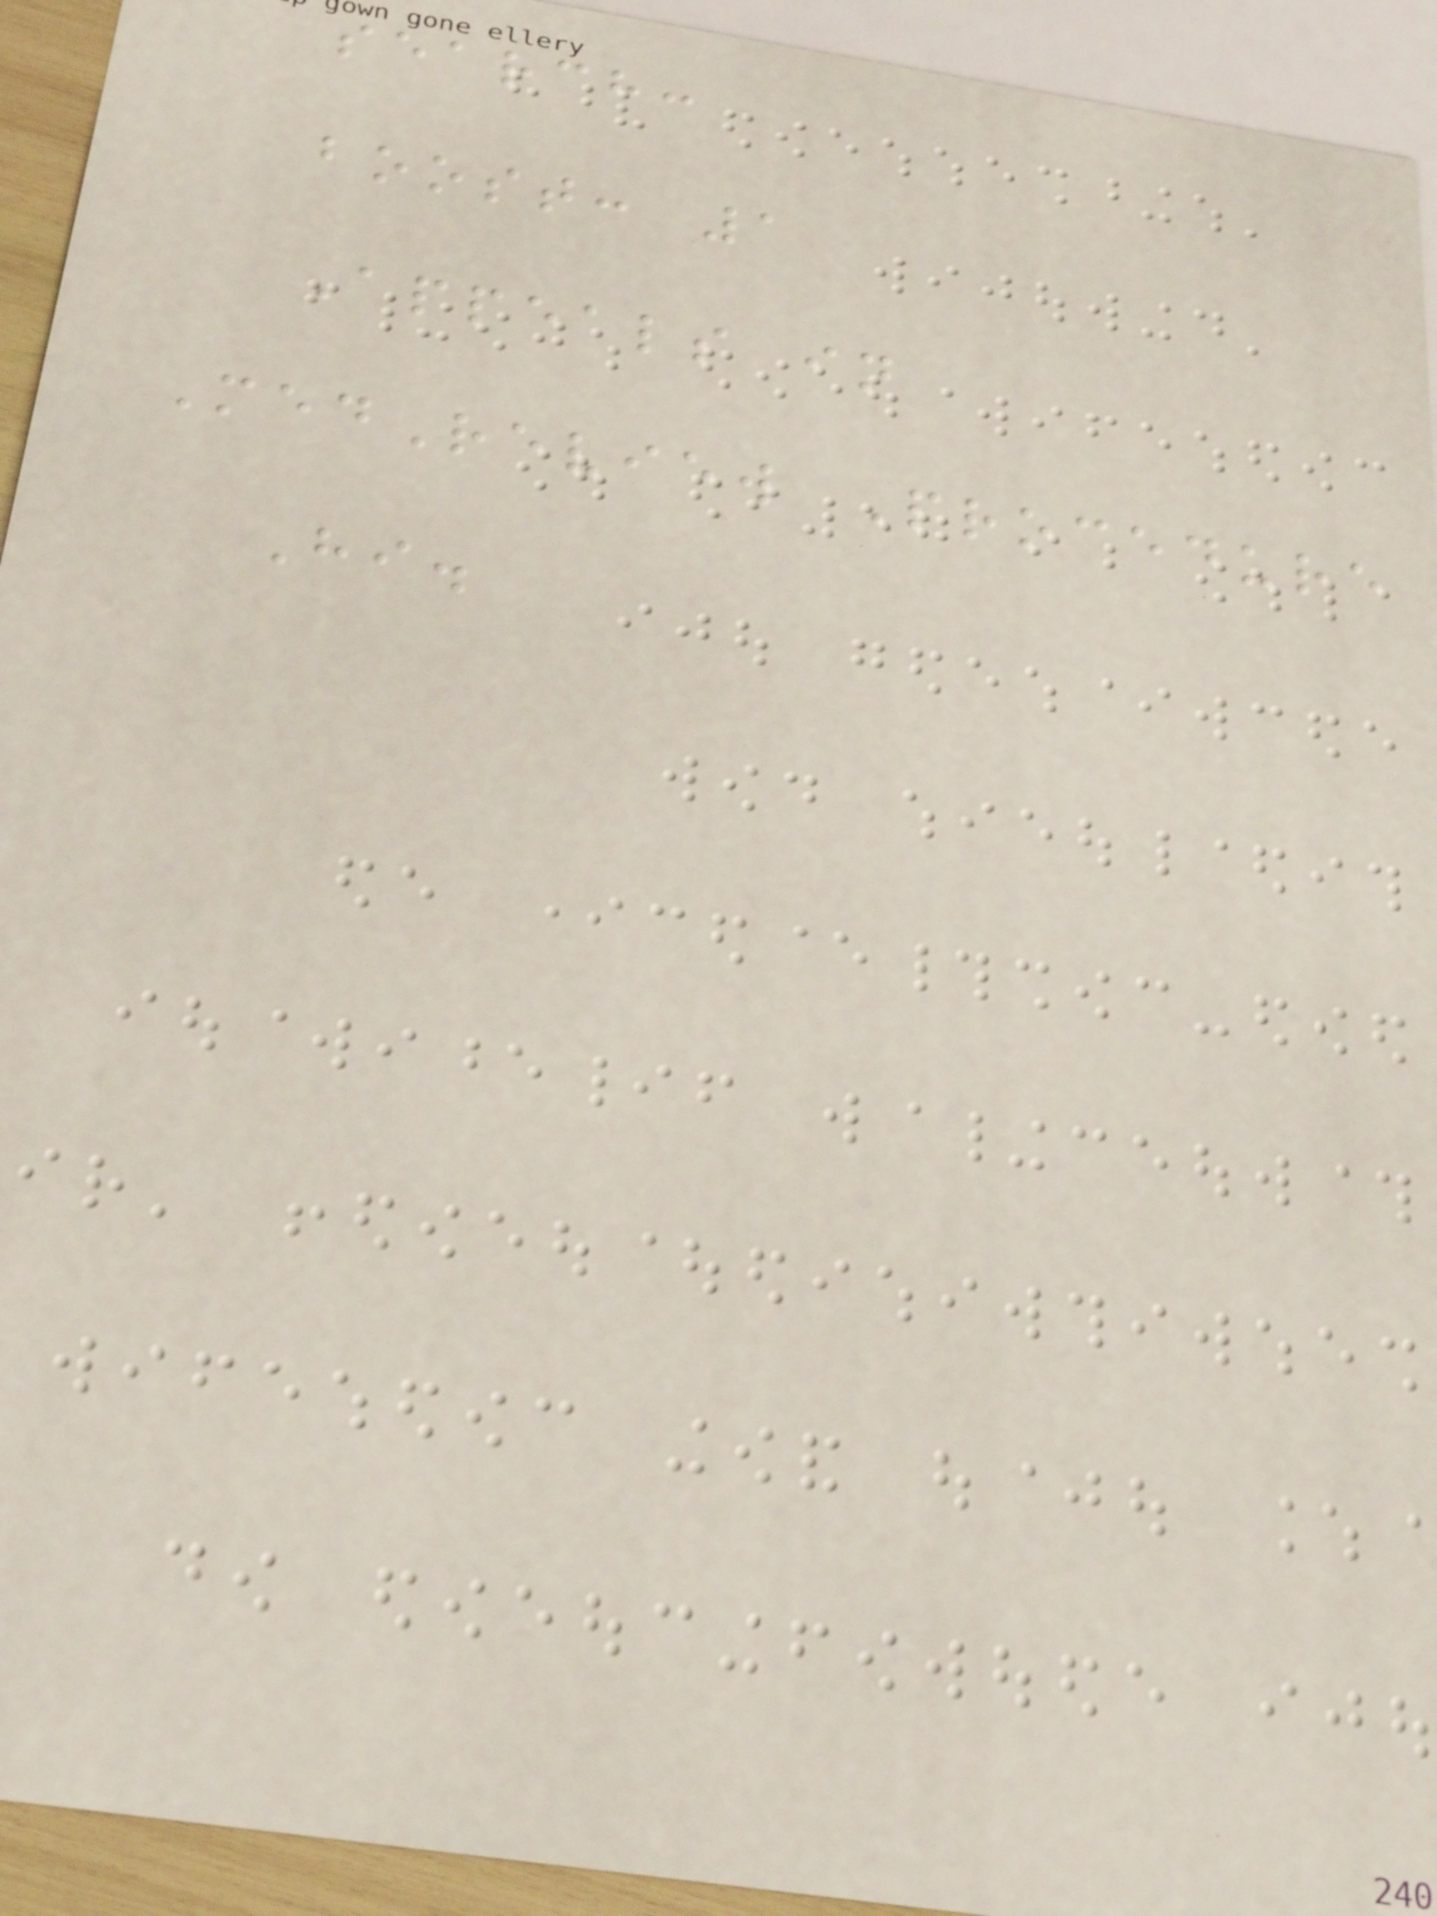search:
boost: 1
Appeals in
MedReview Procedure
Hi.
